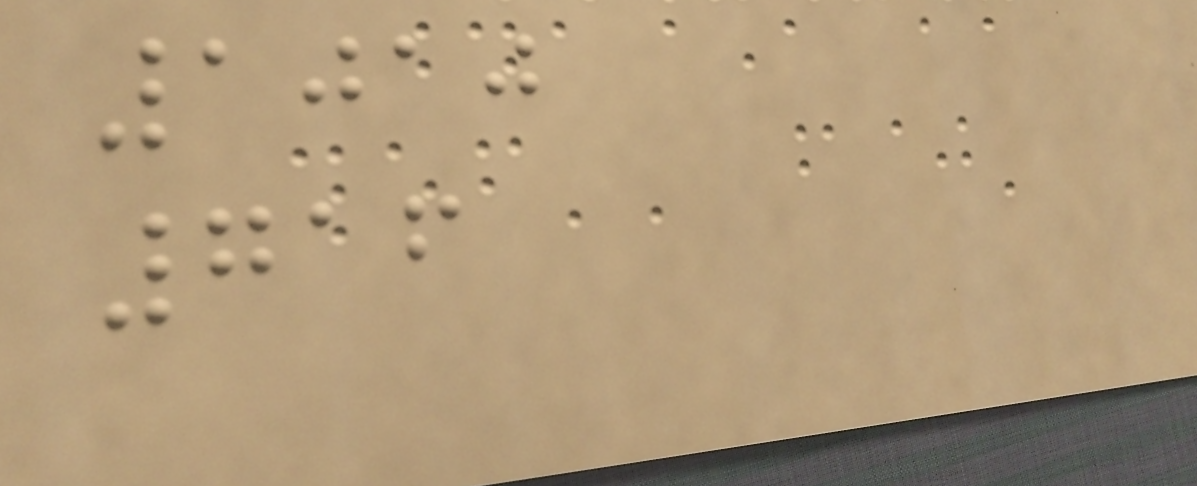1010
716
